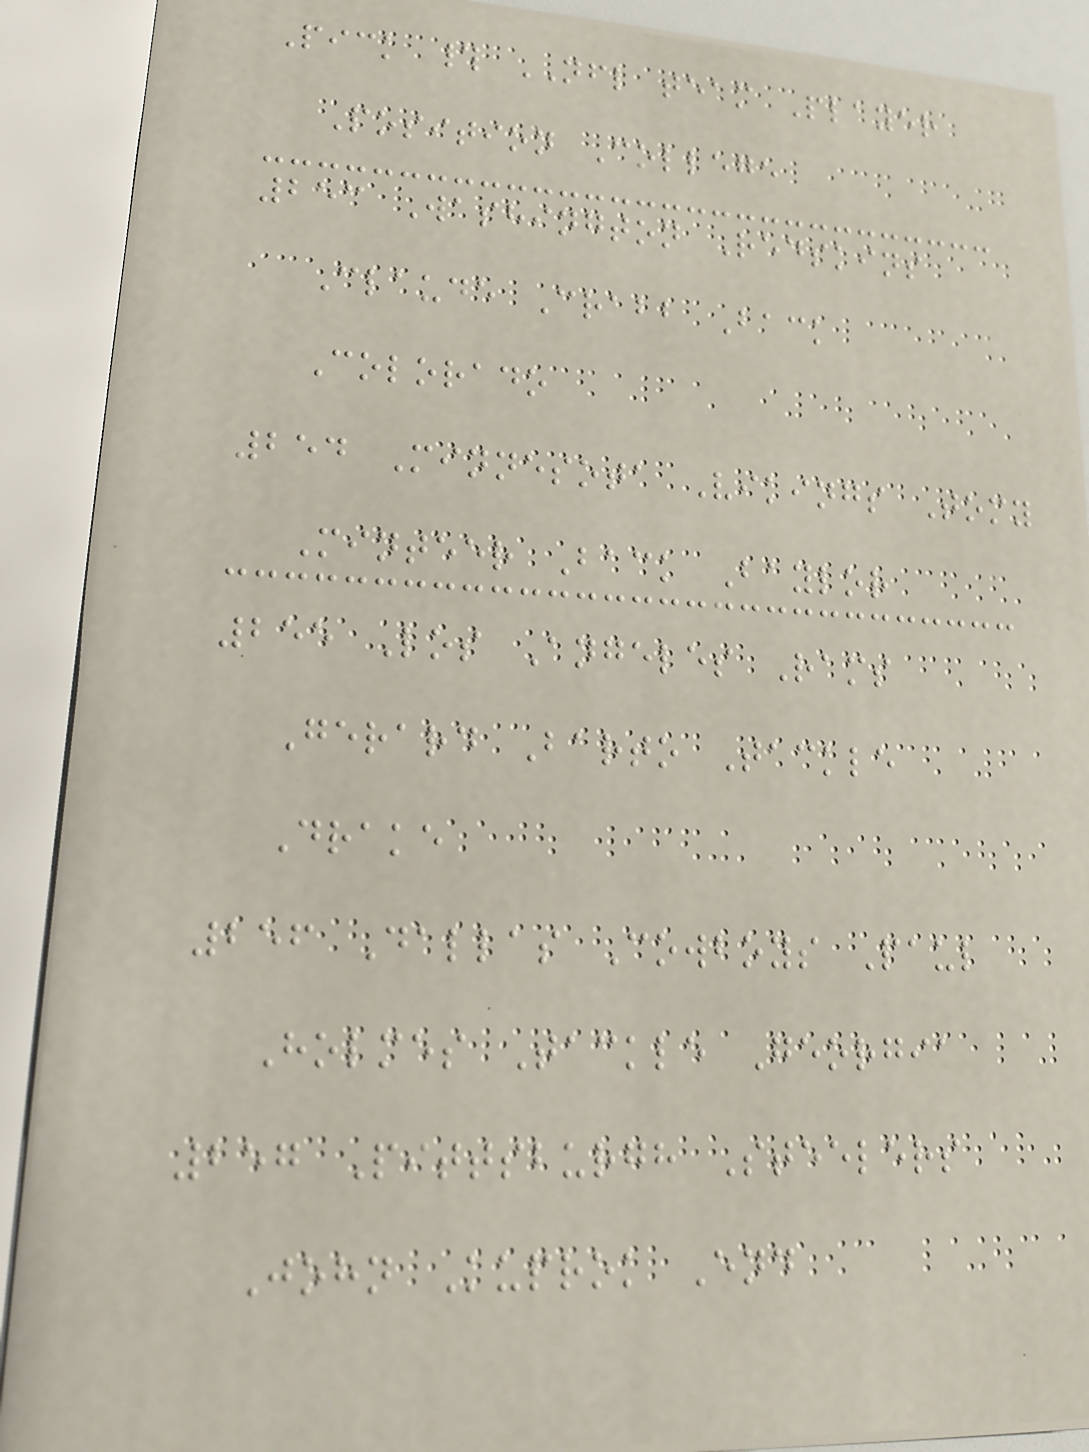Pick # NFL team Player
Position College
253 Washington Redskins
Claude Crabb Back
Colorado
254 Minnesota Vikings Tomy
Minteer Back Baylor
255 Los Angeles Rams
Gerard Barto Tackle
Drake
256 Dallas Cowboys Paul
Holmes Tackle Georgia
257 Pittsburgh Steelers
John Kuprok End
